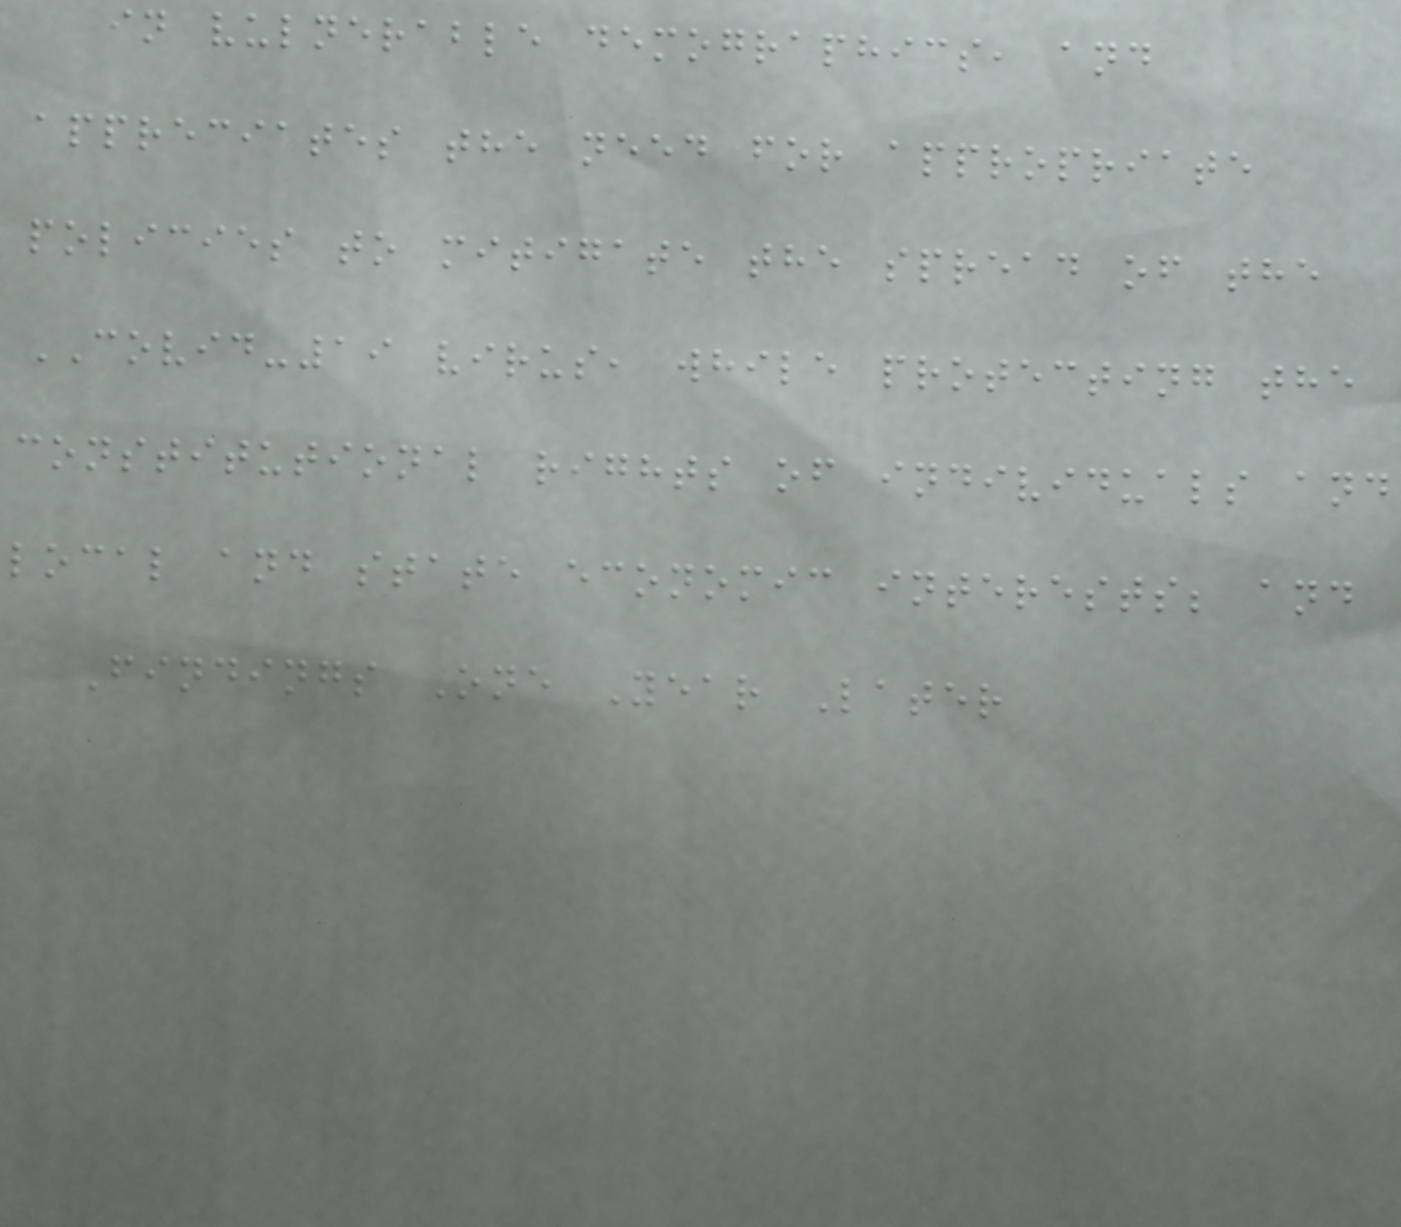in vulnerable demographics, and
appreciates the need for appropriate
policies to mitigate the spread of the
COVID-19 virus, while protecting the
constitutional rights of individuals and
local and state economic interests; and
Findings One Year Later
